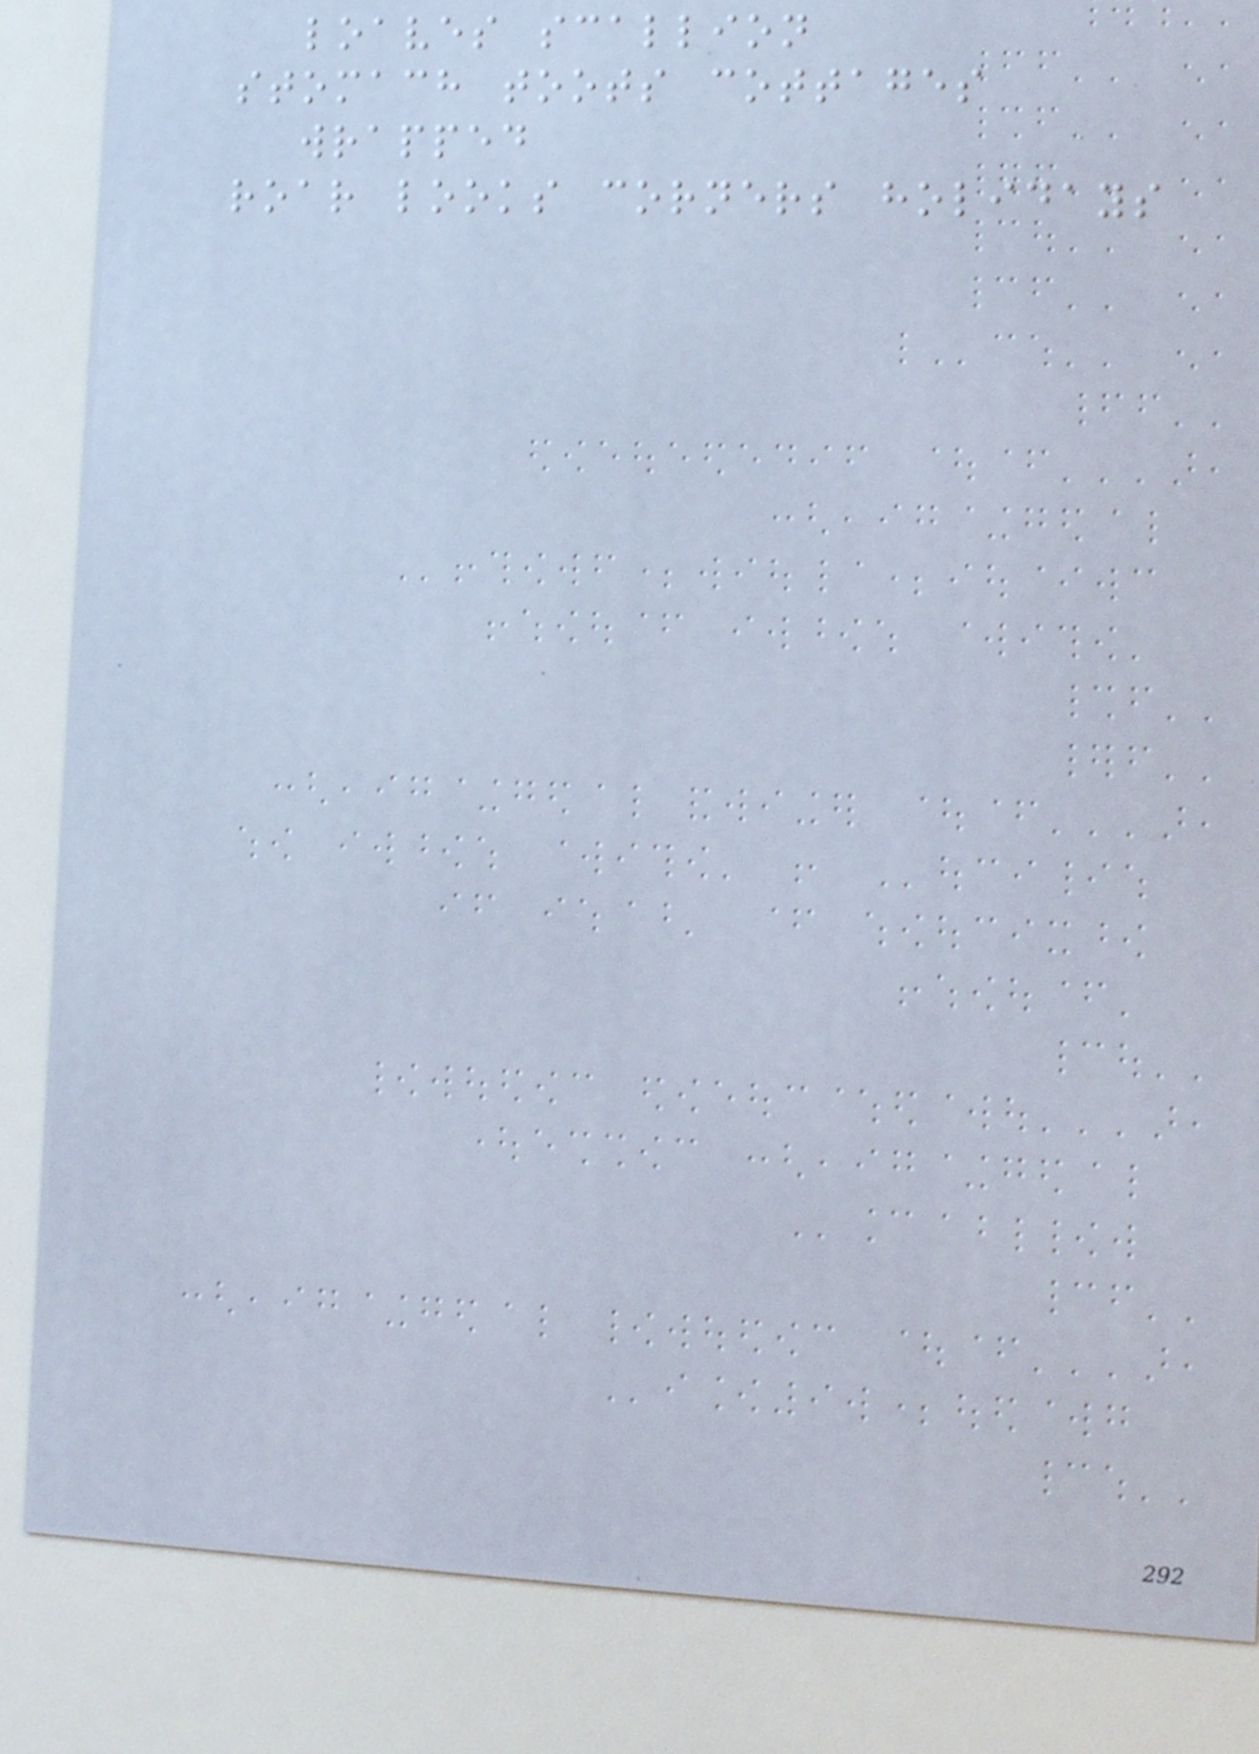loaves scallion
stomach toots cottages
wrapped
roar looks corners holidays
